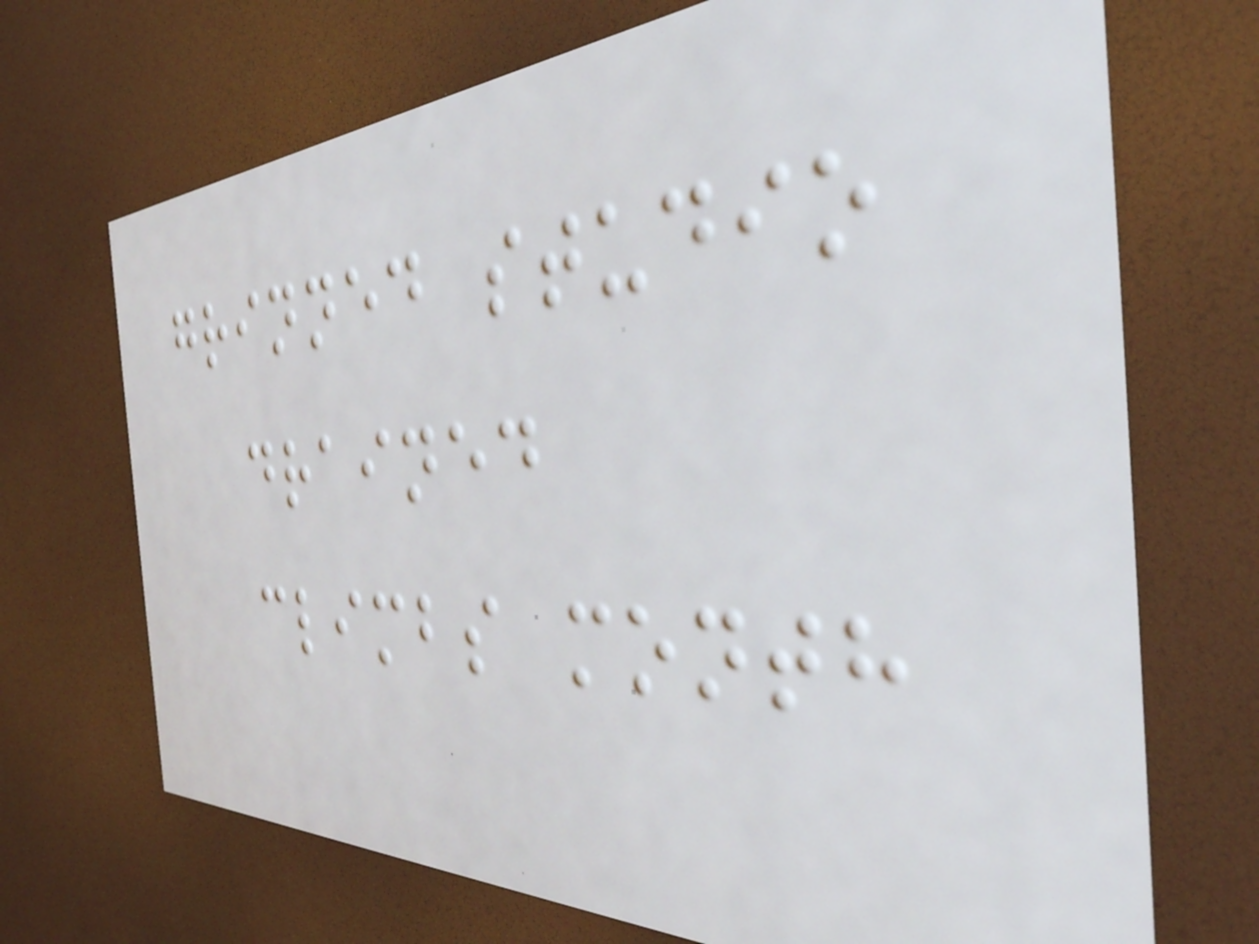grinned studio
drained
climbs month
